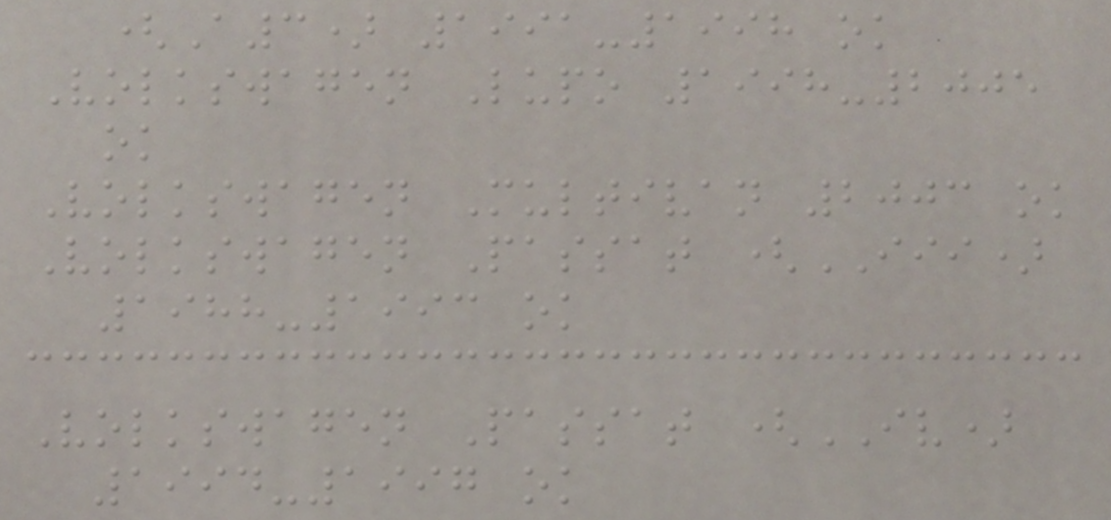(A3) 1991-1998 ok
Volkswagen Lupo 1998-2005
ok
Volkswagen Multivan 2003 ok
Volkswagen Passat (III)
1988-1993 ok
Volkswagen Passat (IV)
1994-1997 ok
